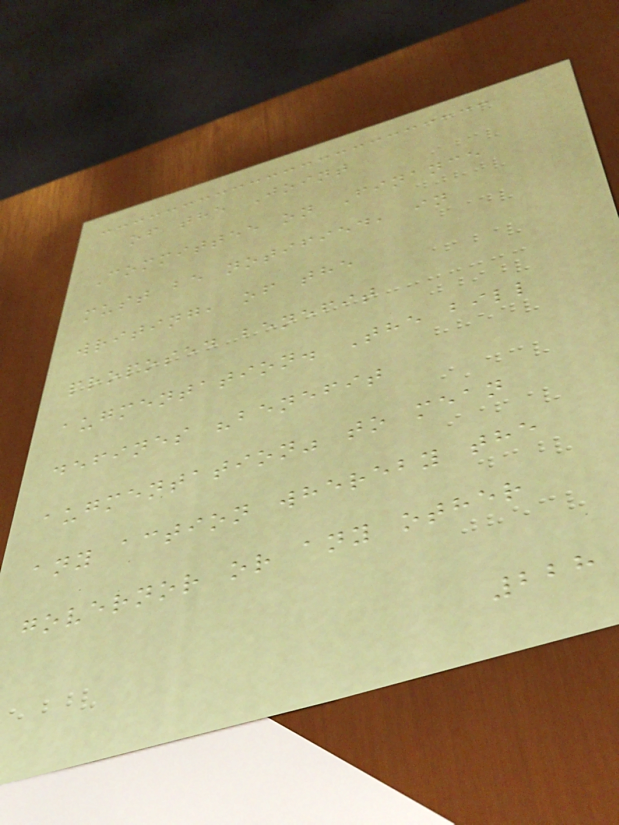of the Joint
Committee on Finance
must be notified, in
writing, of the
proposed benefit
augmentation. The bill
defines "benefit
augmentation" to mean
any action whereby the
governor or any other
228
